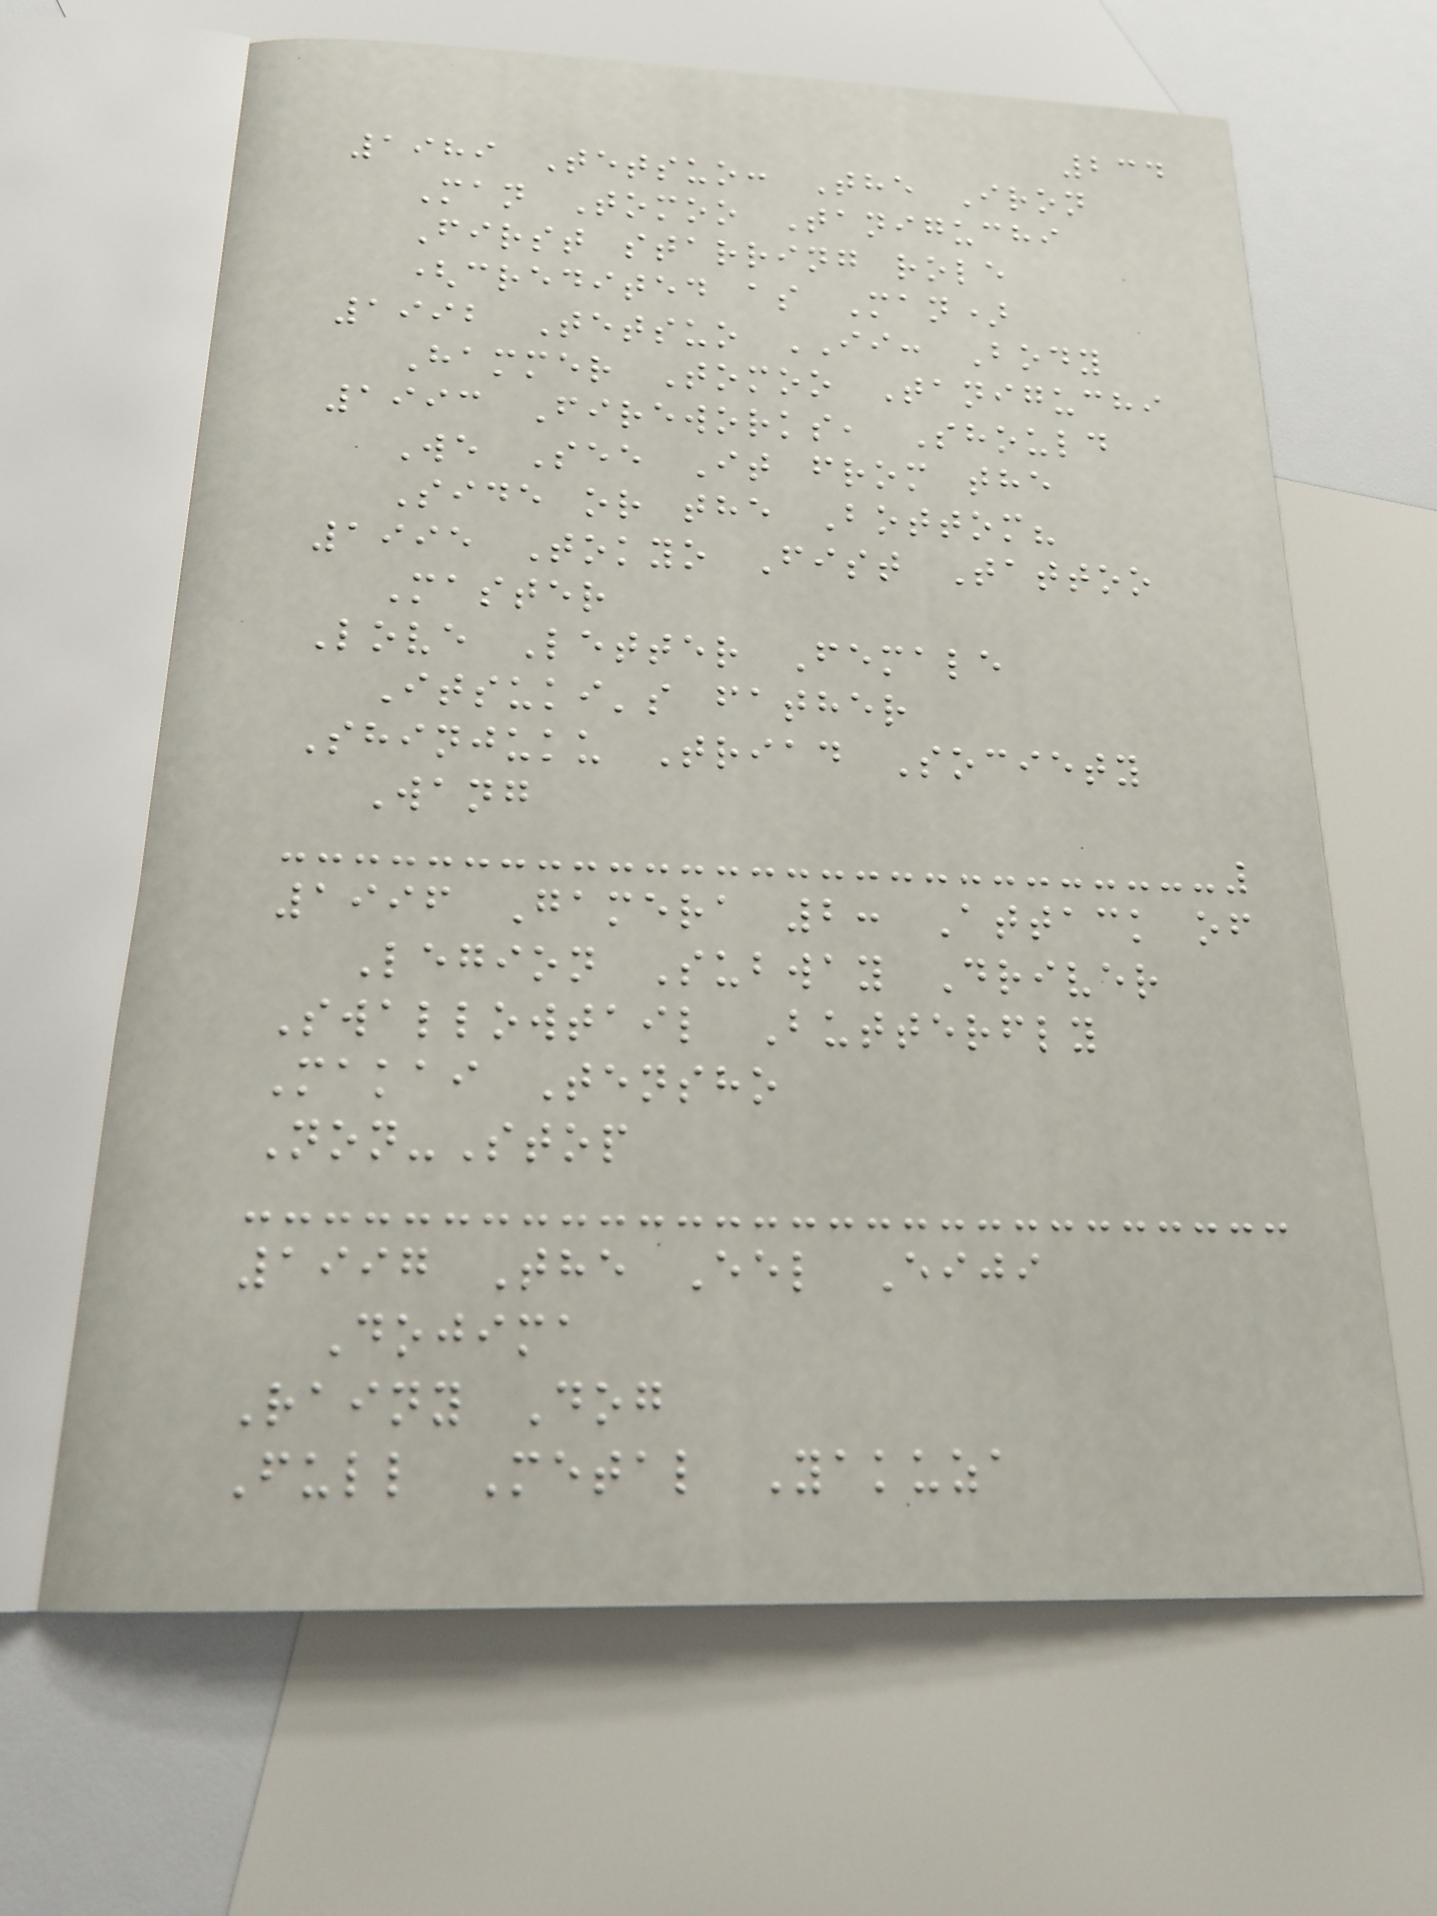234
1989 Tetsuo: The Iron
Man Tomoo Taniguchi
First starring role
(credited as Man)
1992 Tetsuo II: Body
Hammer Tomoo Taniguchi
1993 Fireworks, Should
We See It from the
Side or the Bottom?
1995 Tokyo Fist Tattoo
Master
Love Letter Female
Itsuki's father
Shinjuku Triad Society
Wang
1996 Gamera 2: Attack of
Legion Subway Driver
Swallowtail Butterfly
Makai Tensho
Non-Stop
1997 The Eel Eiji
Dojima
Rainy Dog
Full Metal Yakuza
